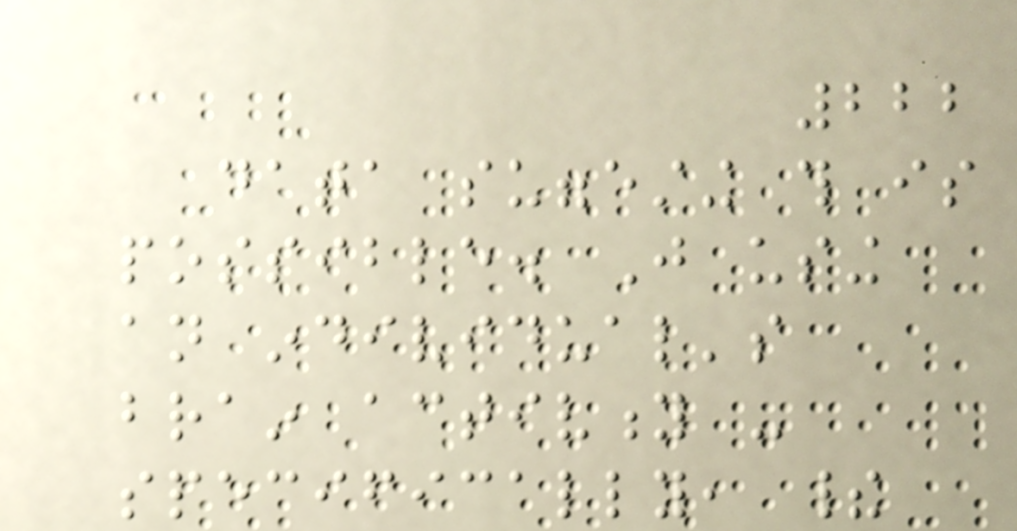222
data suggesting this is
possible. Just using
an individual's
brain activity -
specifically, their
